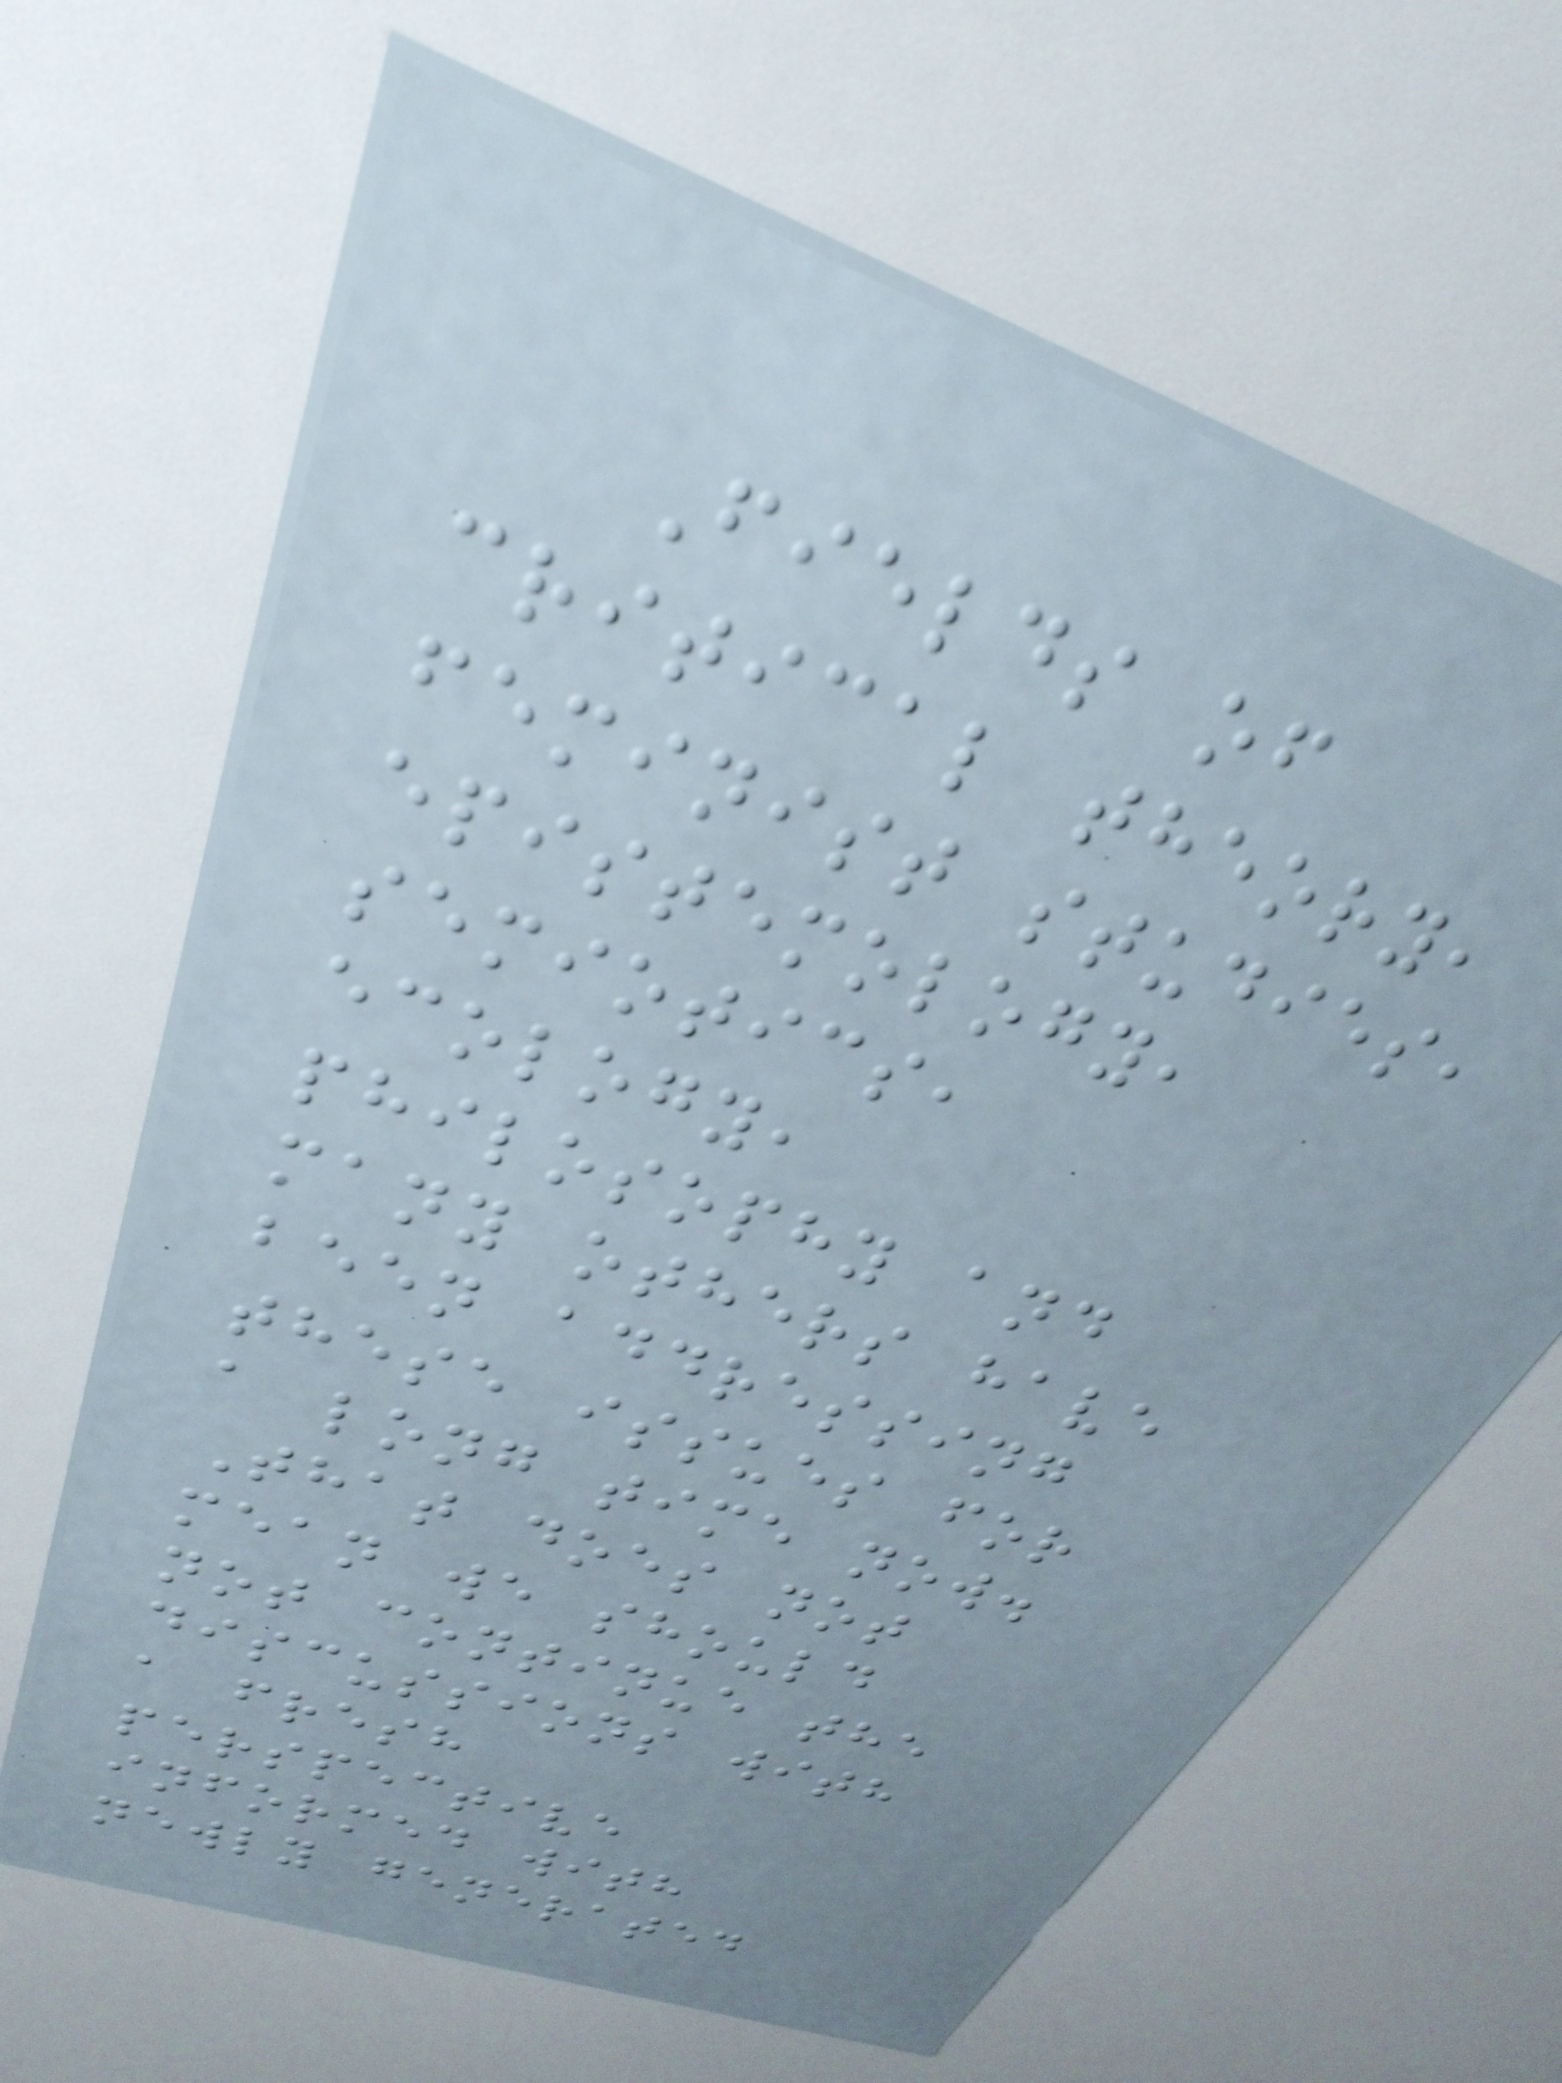Fields of
critical theory,
feminist studies,
epistemology,
semiotics,
ecology,
philosophy and
many others have
been addressing
these issues for
a long time now.
That does not
mean we should
not continue the
discussions with
a fresh
perspective
informed with
newly generated
